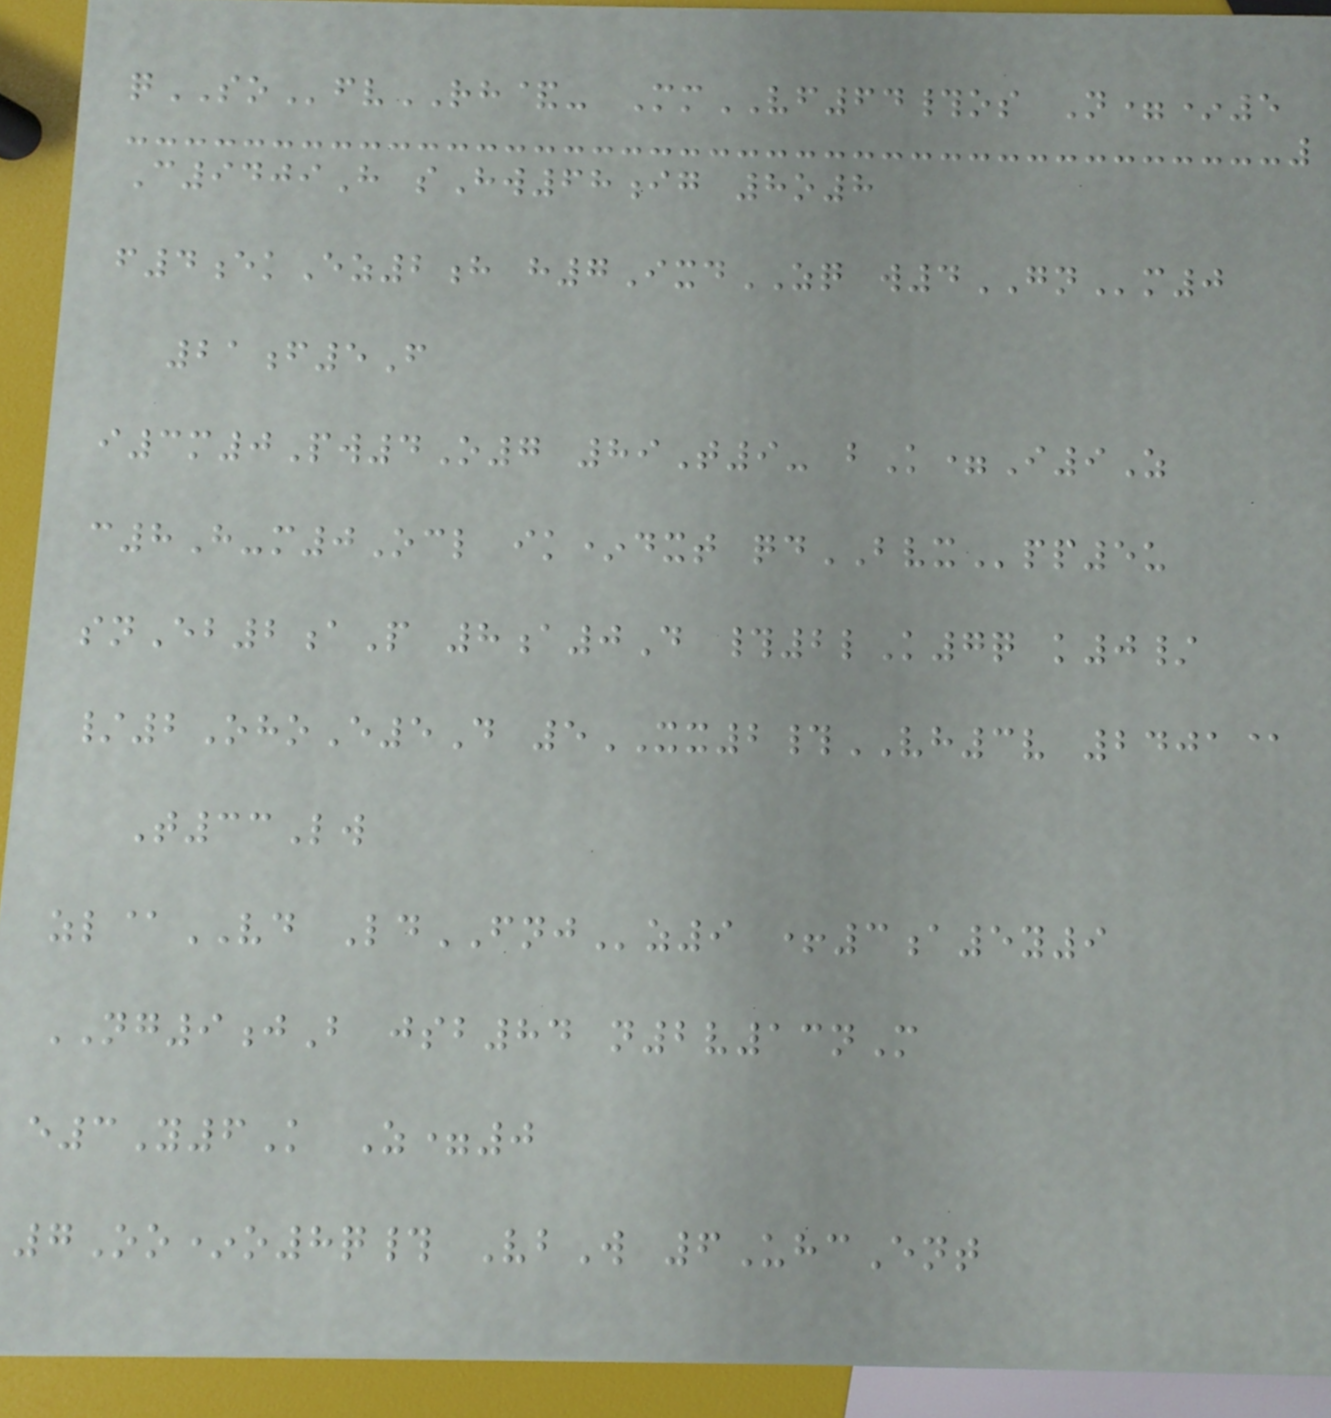qSOfvRH&- MmVF64#os N=*5
C9409H sHw68ig 8o8
f4ekEz2h h7IxdZQ w4GNm0
21f5F
i3m0Pw4O7 89T9- bK=I9Z
c8H-m0Ocl ik*dxt qdBVXpp5u
snEb2aP 8a0D #2lK7q k0/
/2OhoE5D 5XX2#VH3v 2401@
T33Lw
zl@VD LdFNJz9 +3a5y9
NG9jB jsb84 n2v13nM
e3Y6K Z=0
7Oo*o8q# VbW 6UhcEnt
